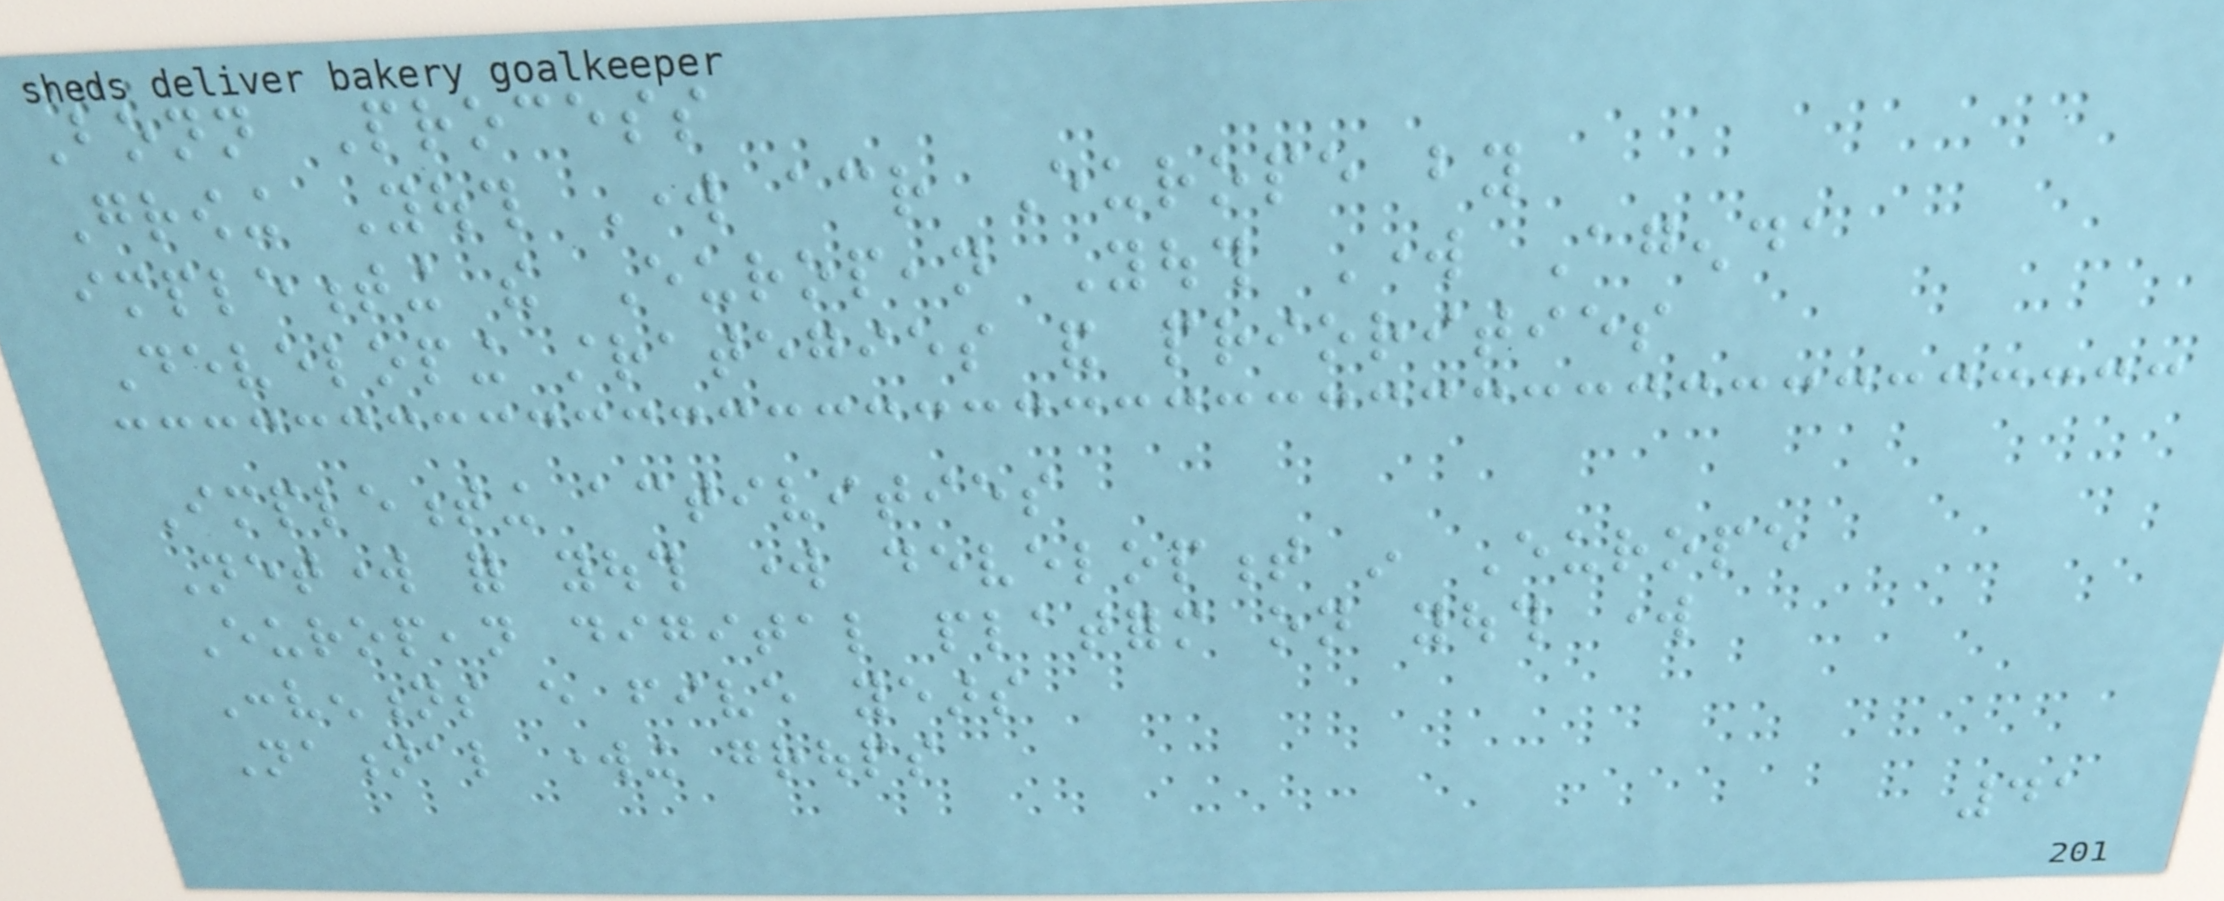Bonn Process
Growing Youth Work across Europe by
implementing the European Youth Work Agenda
Developing strategies and priorities
Implementing activities
Network for youth work development in Europe
European digital platform on youth work
Conventions every five years
National working groups
41
